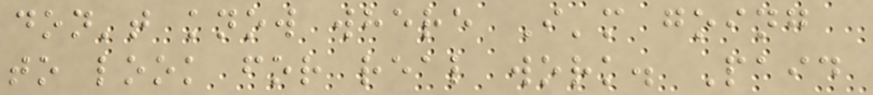don't know where I'm going
to look for real work. Paid
